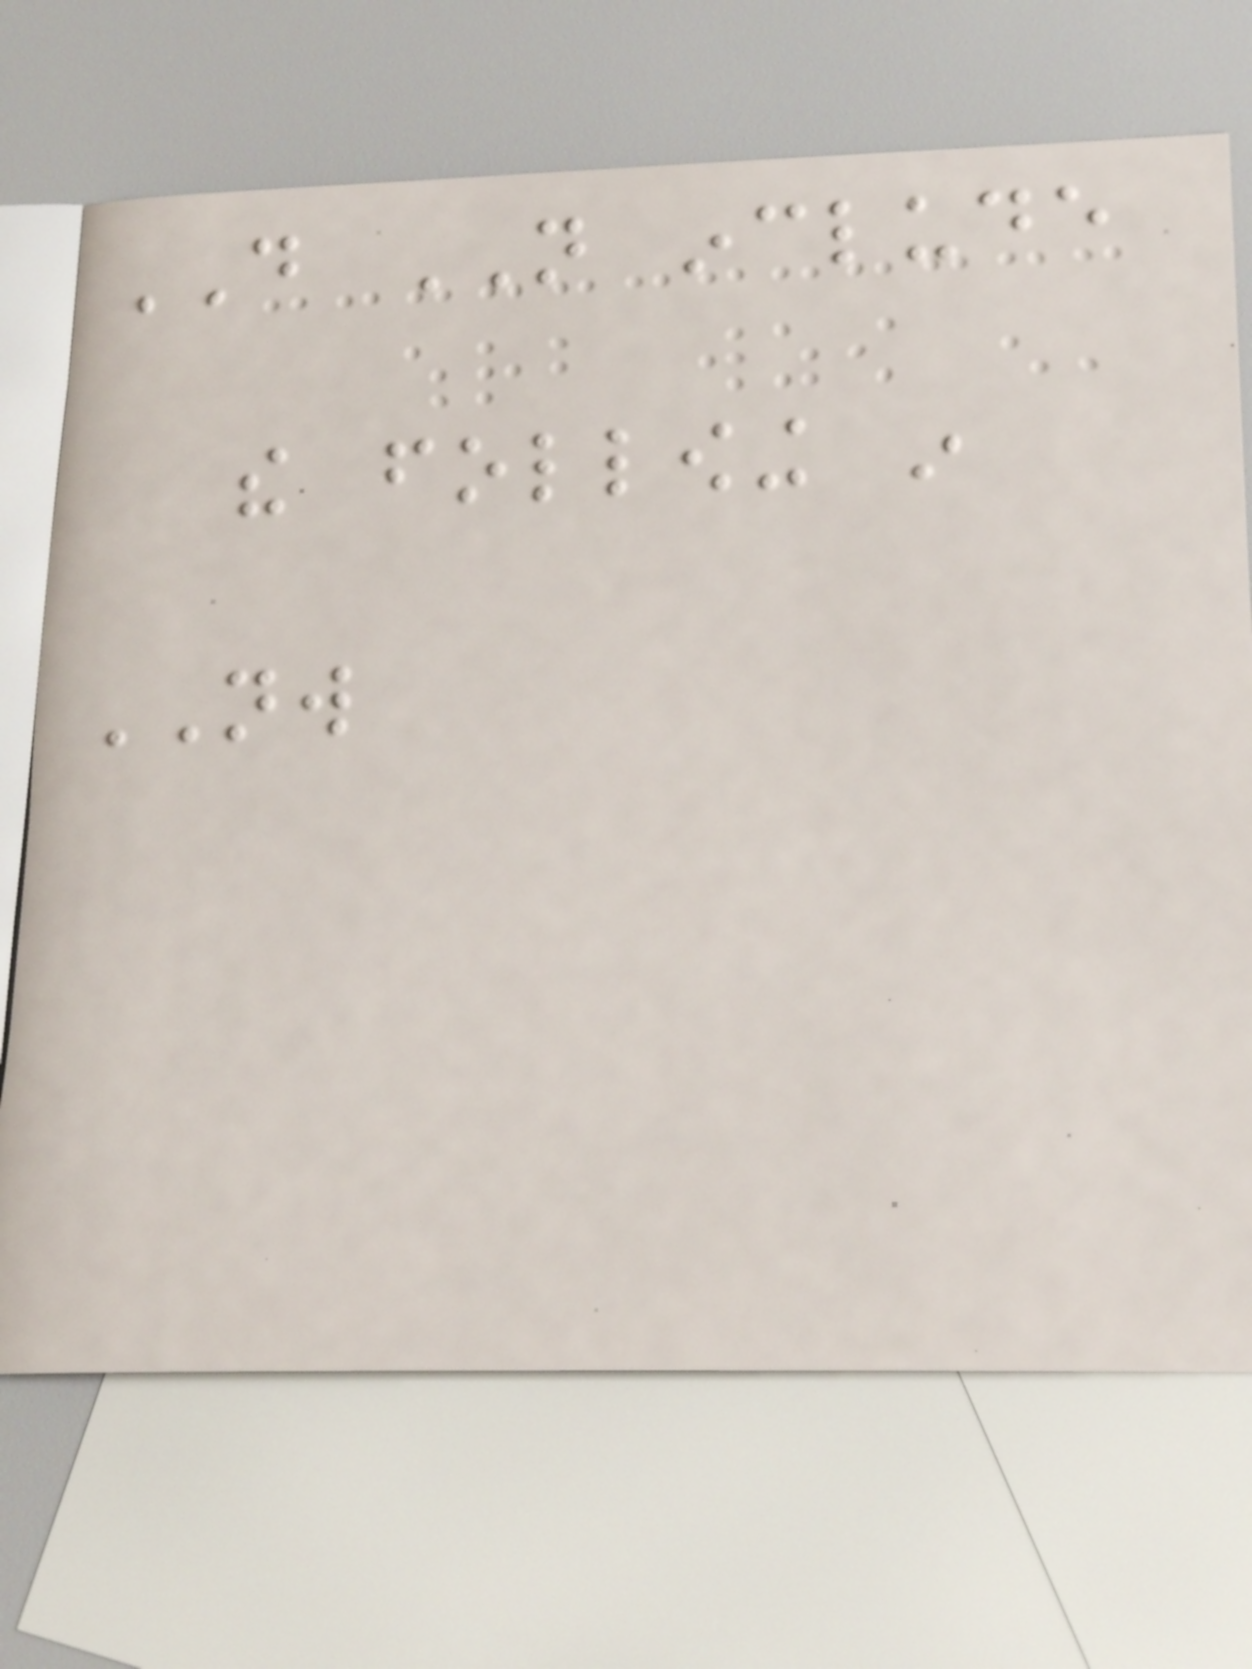DO NOT include
the following in
NW
